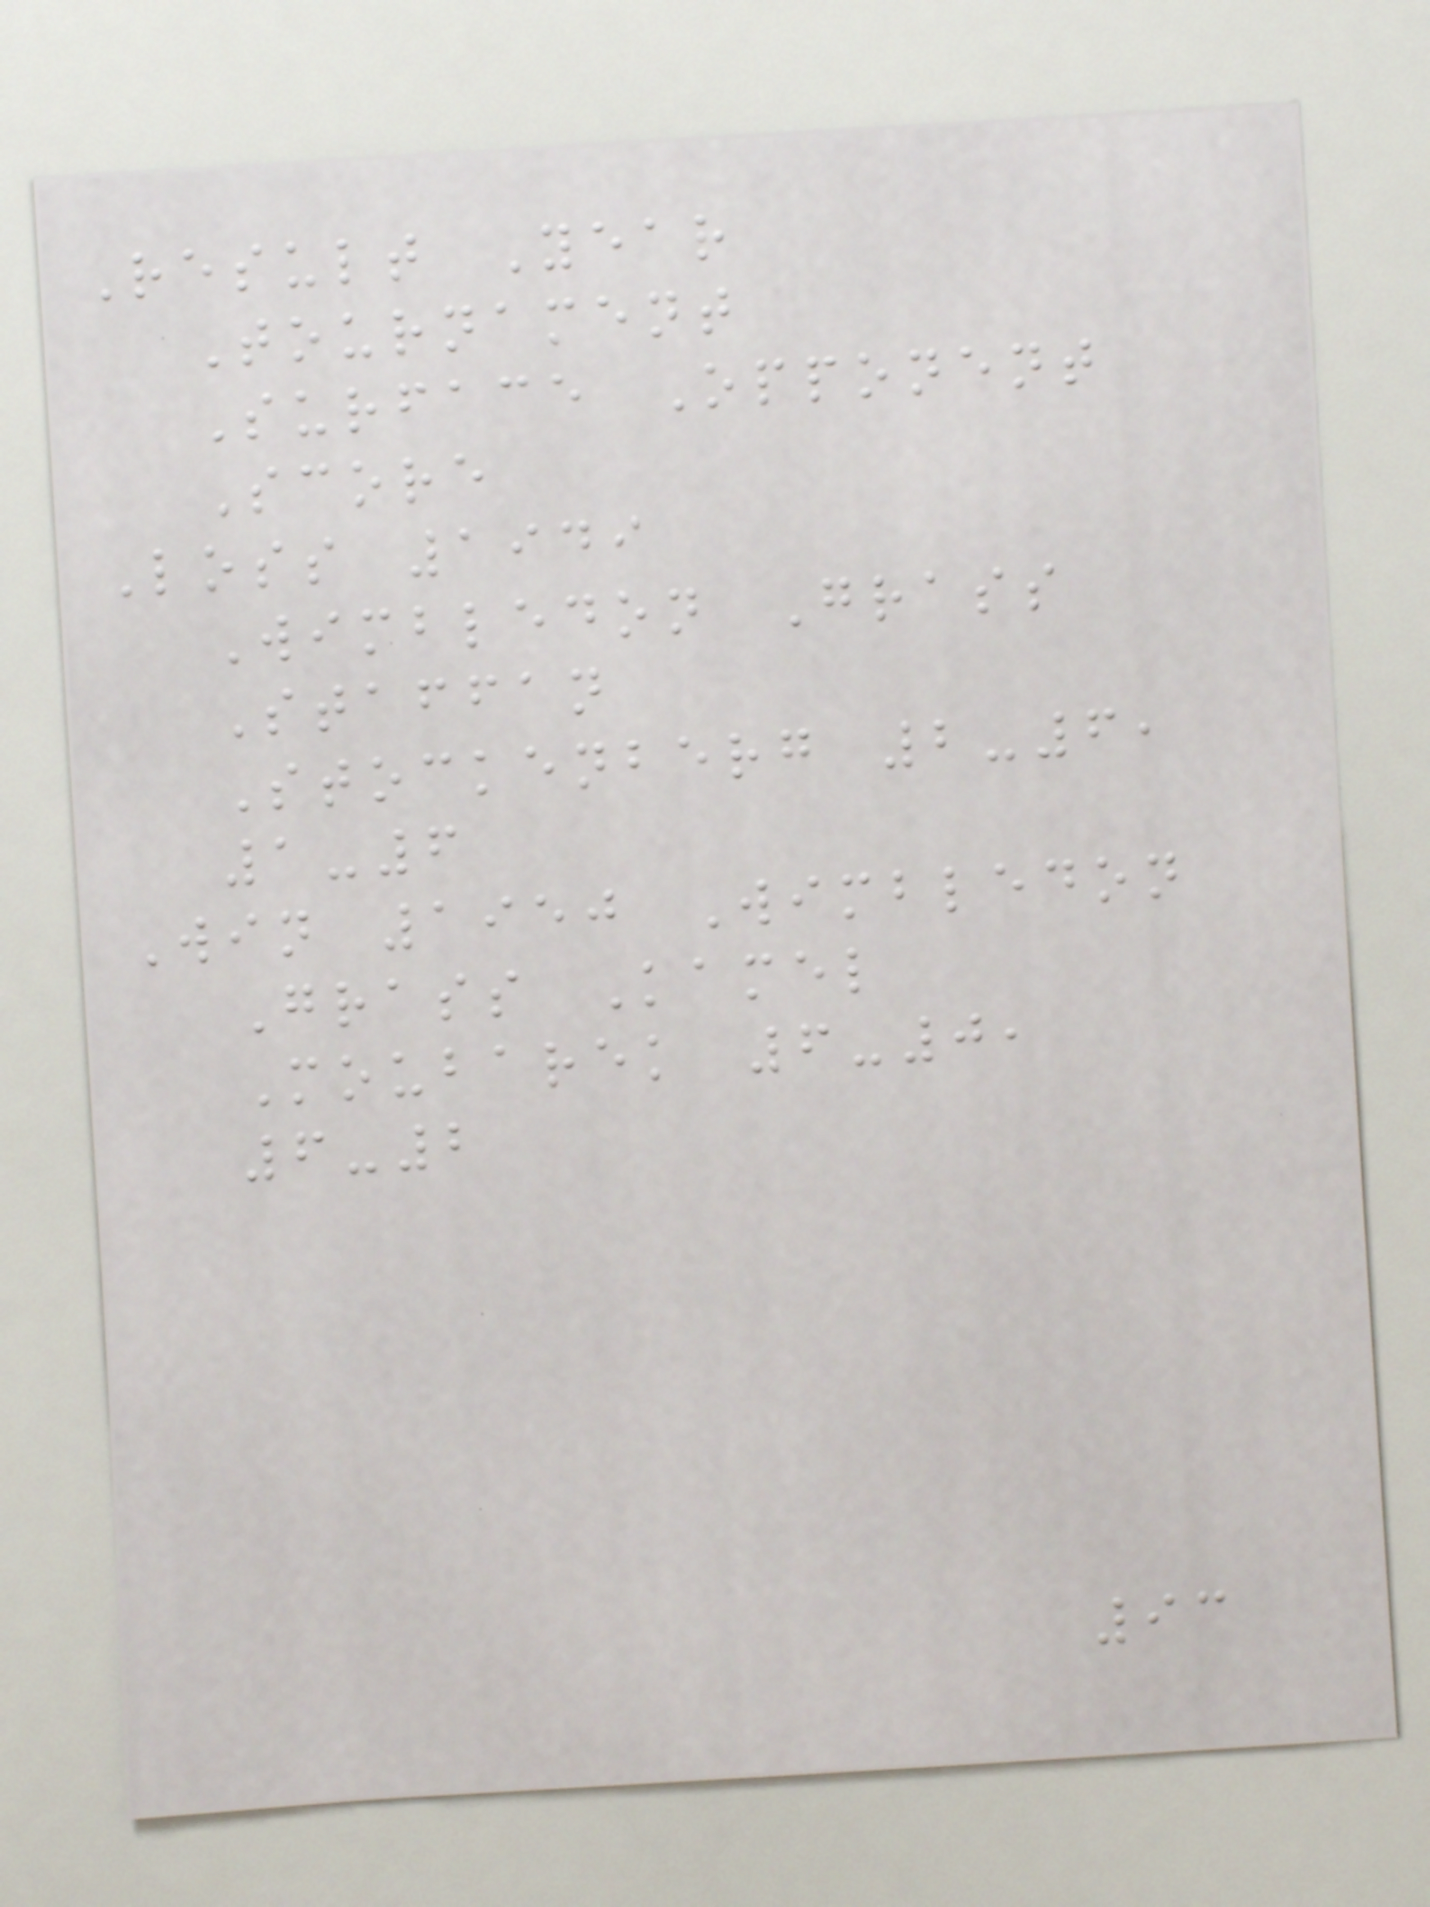Result Year
Tournament
Surface Opponent
Score
Loss 1949
Wimbledon Grass
Staffan
Stockenberg 2-6,
1-6
Win 1950 Wimbledon
Grass Kamel
Moubarek 6-0,
6-2
93
